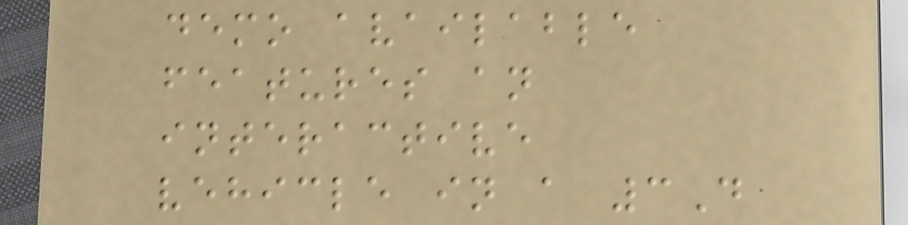demo available
features an
interactive
vehicle in a 3D
